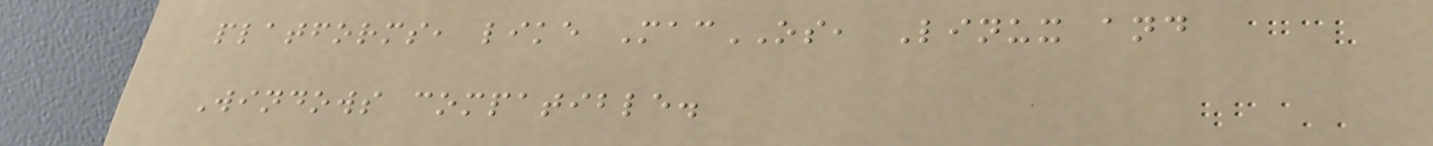platforms, like MacOS, Linux and
Windows compatible.
